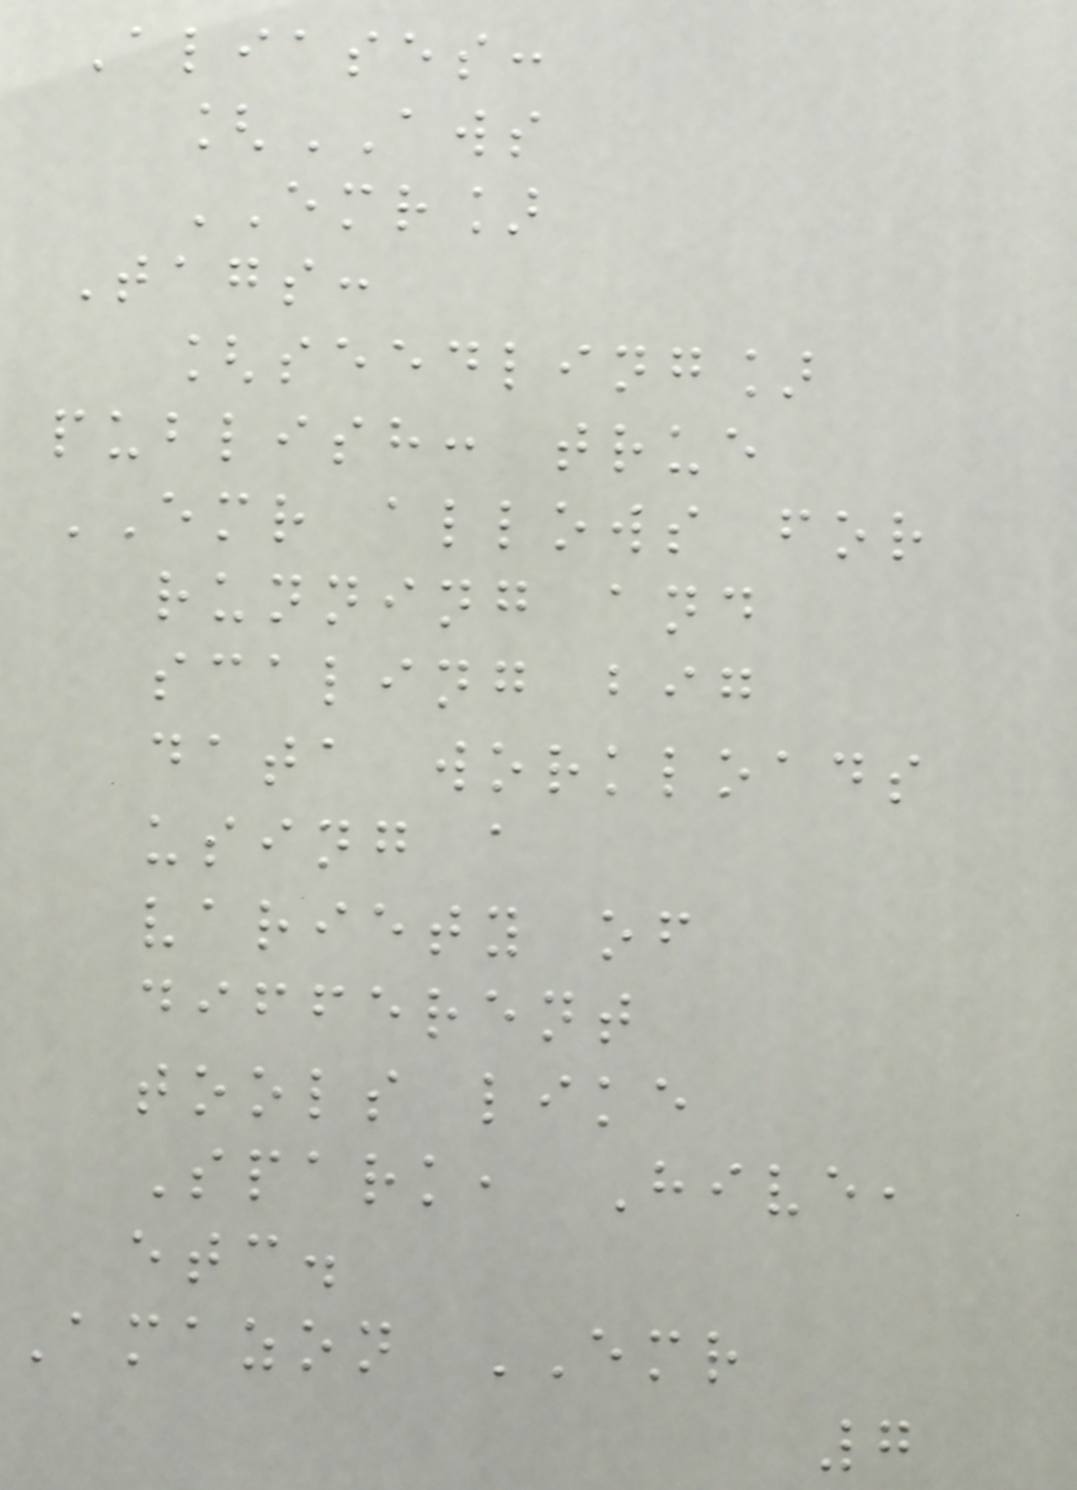Aliases:
[AWS
EMR]
Tags:
[seedling]
publish: true
EMR allows for
running and
scaling big
data workloads
using a
variety of
different
tools like
Spark, Hive,
etc.
Amazon EMR
7
